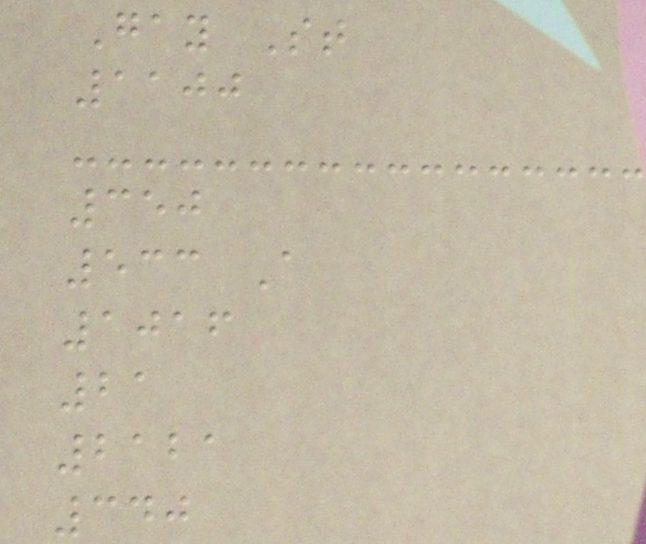Gay St
1100
350
533 A
1016
21
2121
340
